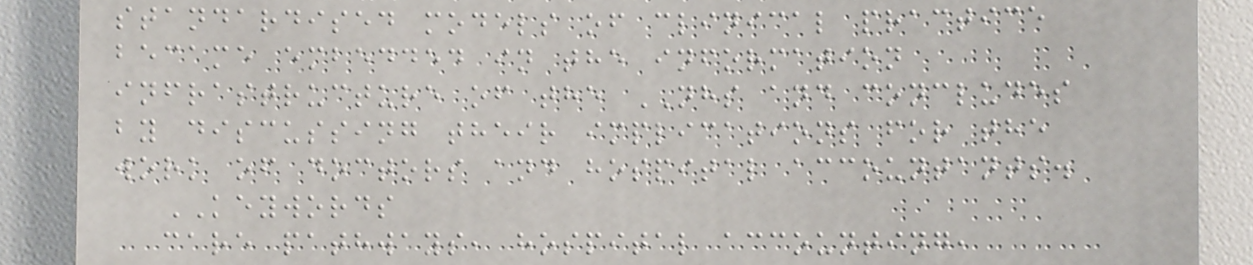standardised models of clinical practice
became embedded in the information
infrastructure of the NHS and concludes
by discussing their implications for the
work of doctors and hospital accountants.
KEYWORDS
care pathways, hospital accounting,
